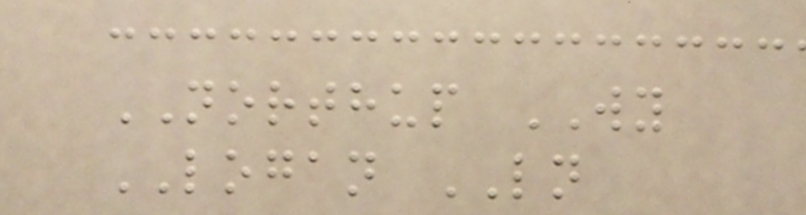NORTHUP WY
LOGAN LN
